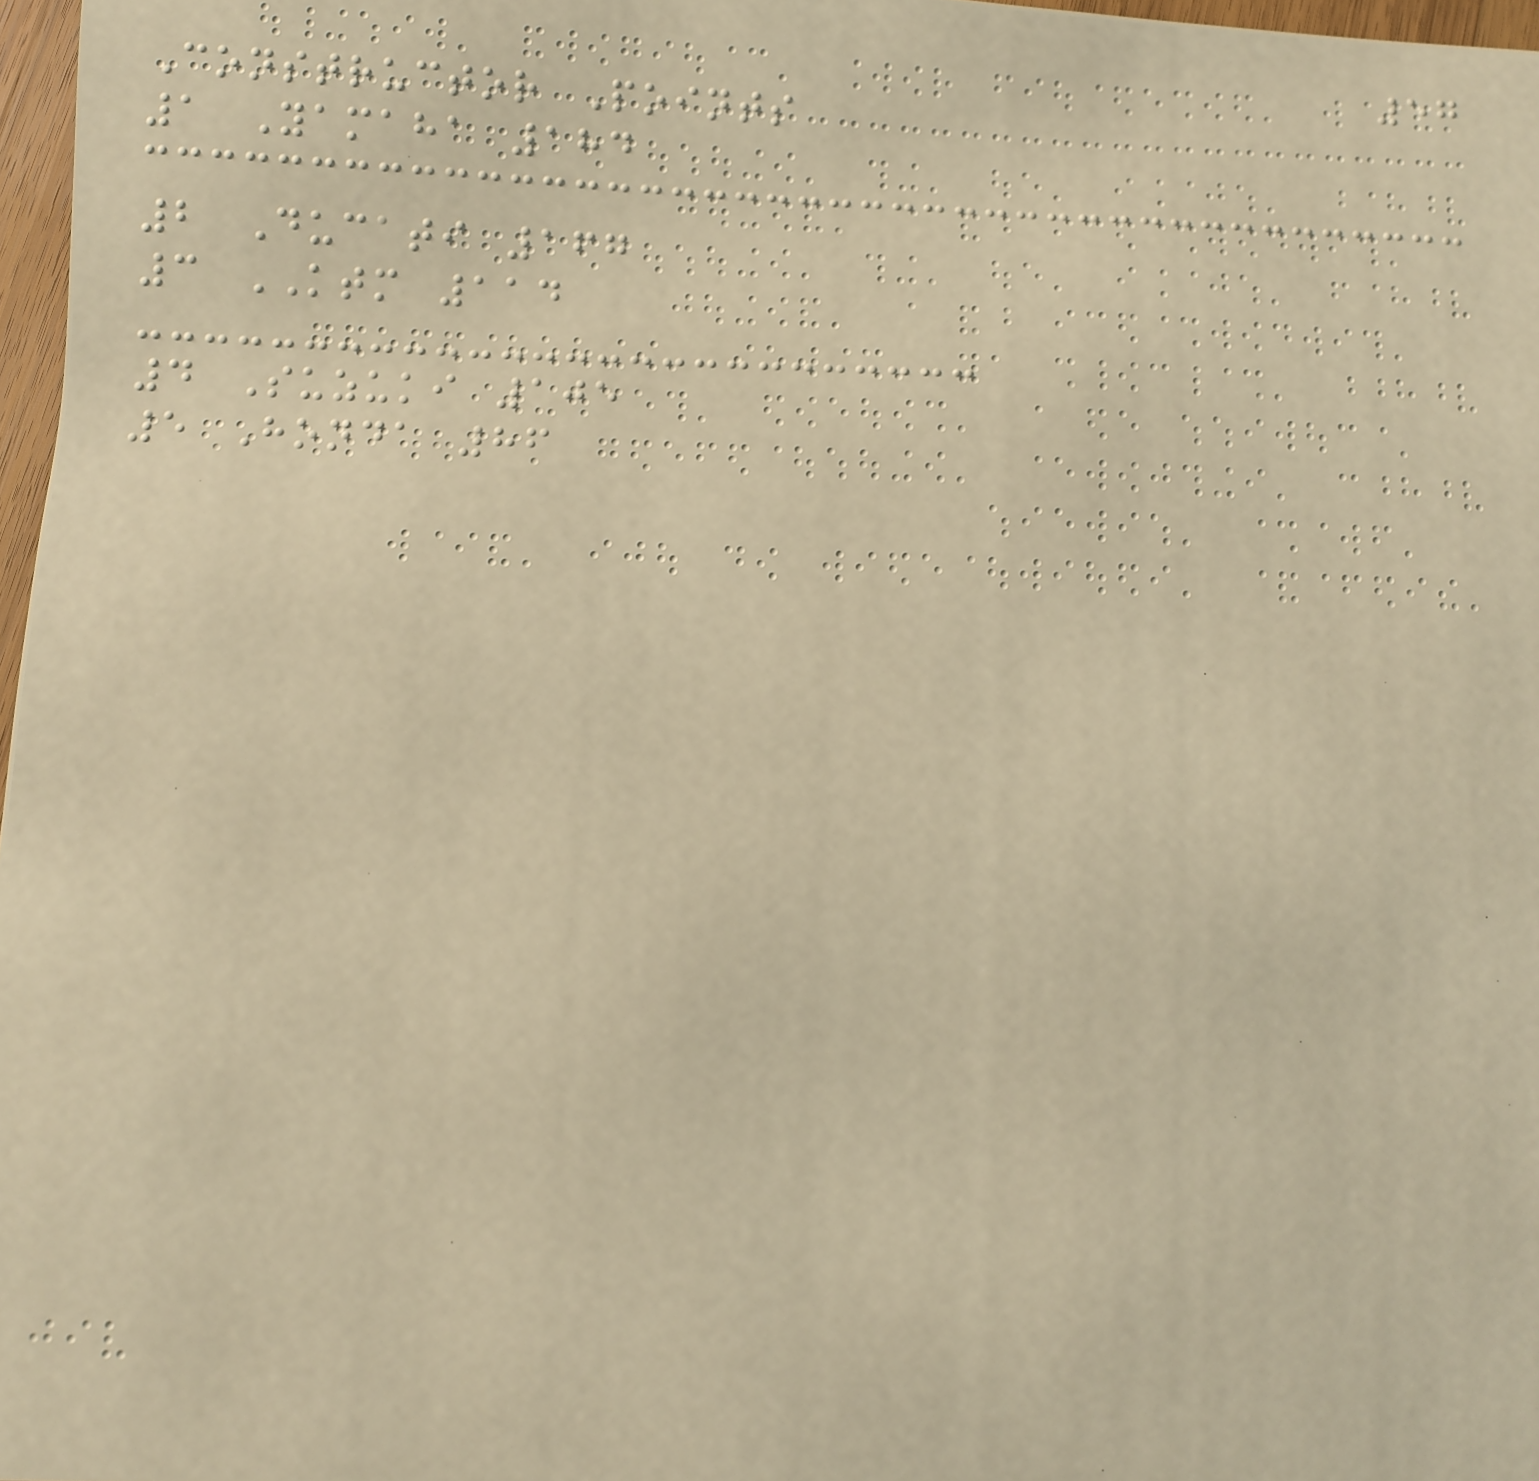57
Constructor Points
1 Yamaha 184
2 Ducati 167
3 KTM 114
4 Suzuki 105
5 Honda 86
